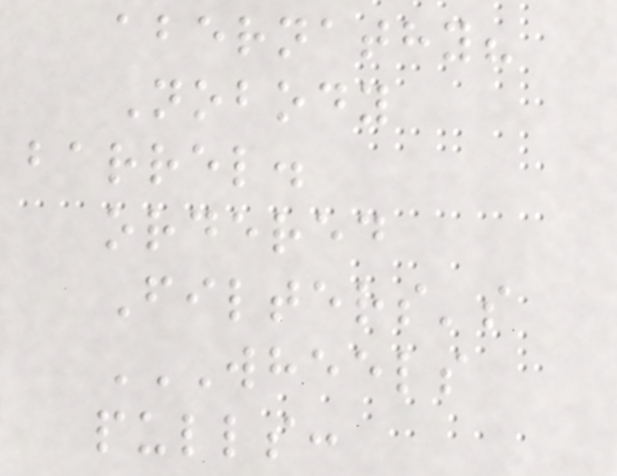abernathy?
Nobody
barrel.
ordered
Filters's
WHEELS
PULLS:
